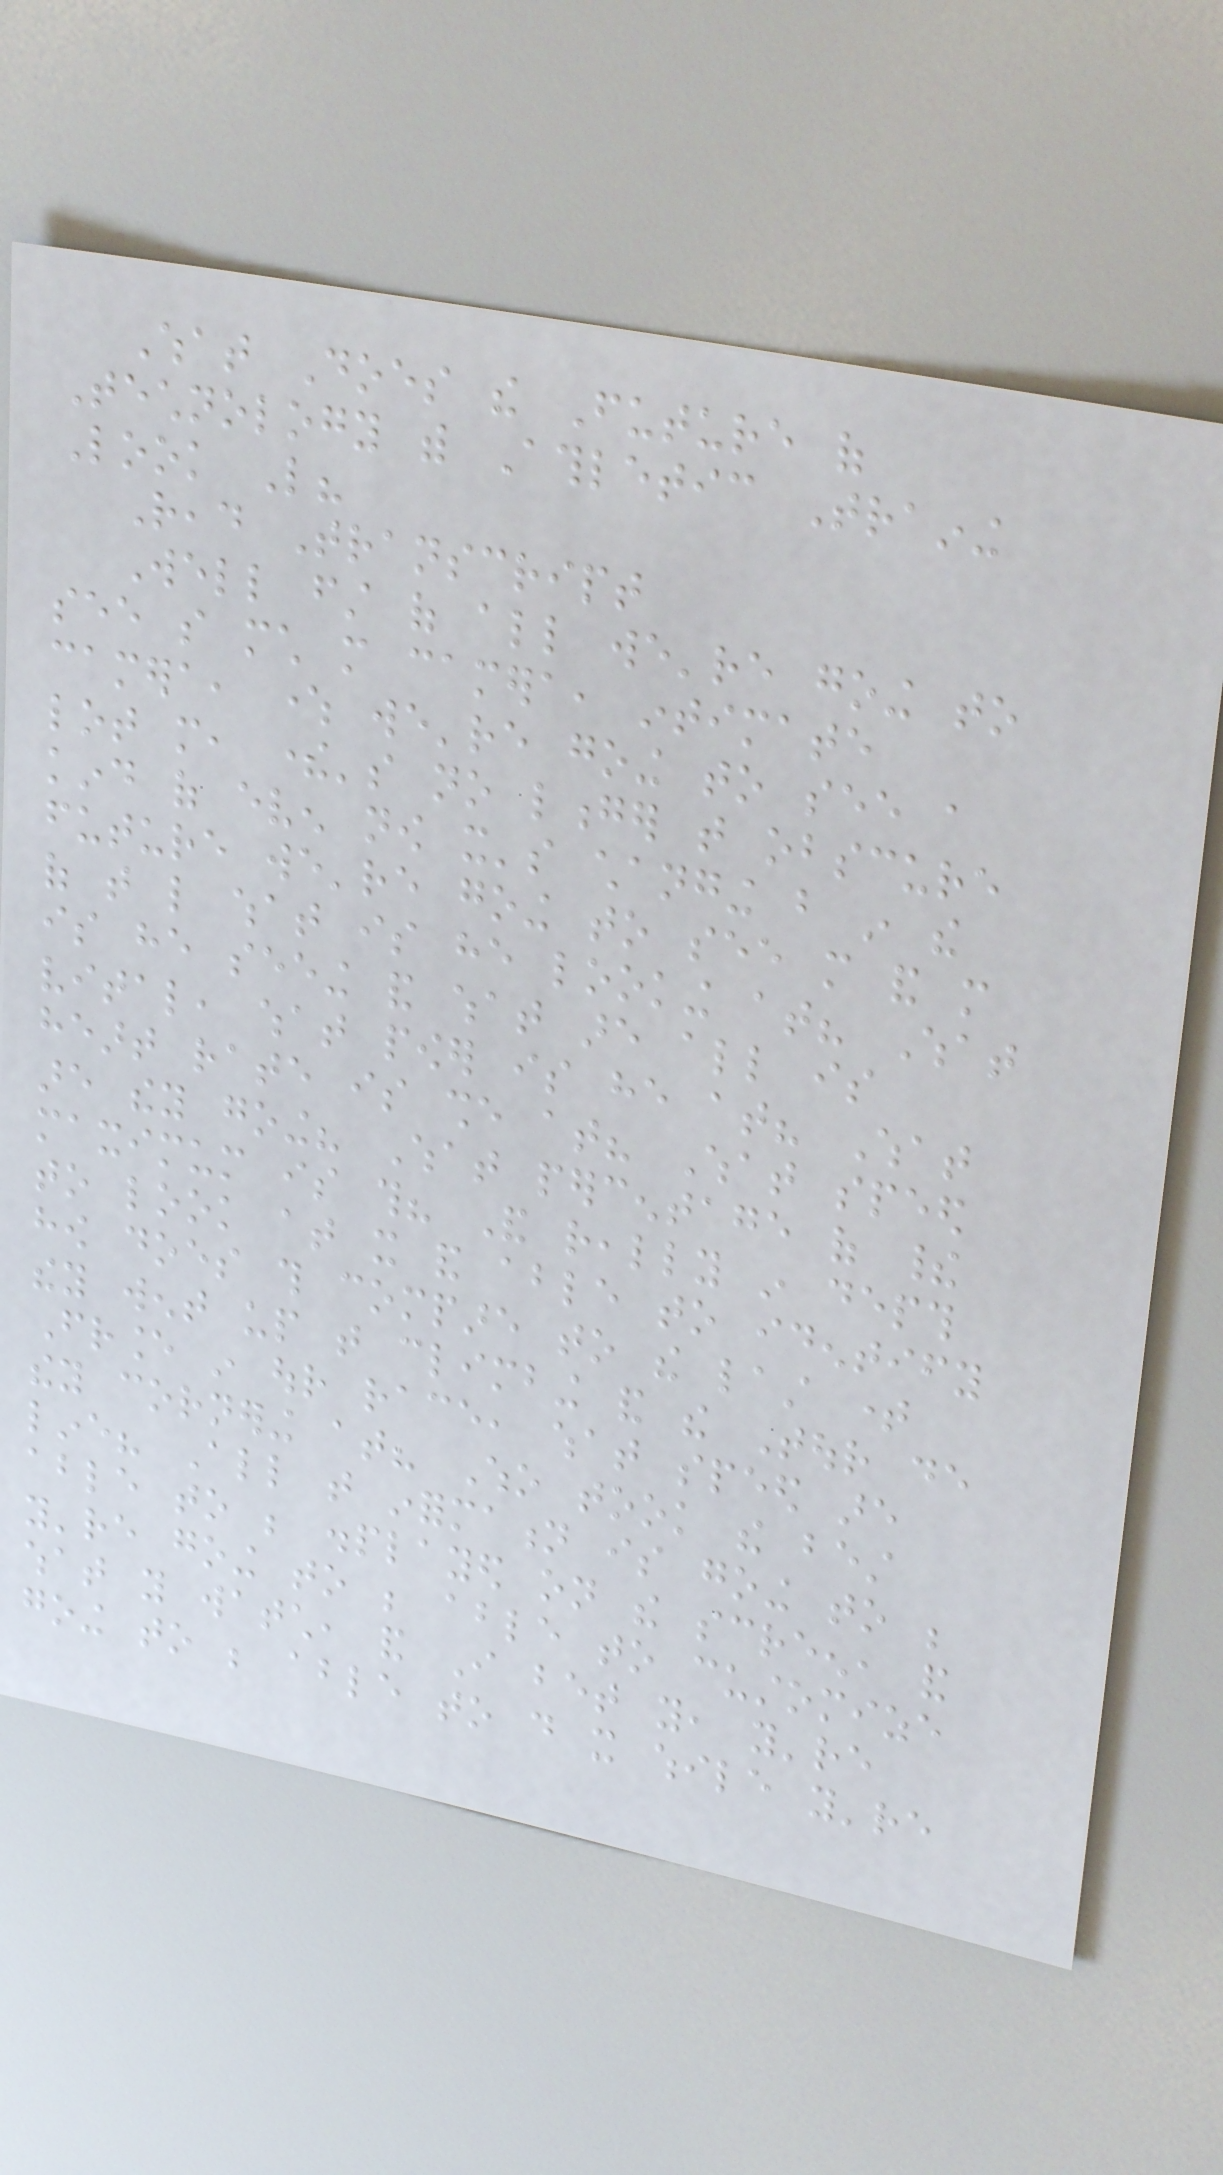What Does the Future of
Technology with Athletic Training
Look Like?
Read Transcript
Well first of all we're going to
see so much more camera, intimate
camera, where we're going to see a
lot more, there's no longer that obscure
kind of even now it's changing but in the
future we're going to see more and more
of that like what is he looking at? What
is he seeing and what are all is
vital, what power is he at? What
heart rate is she at? What speed
are they going? What percentage of their
maximum is this? And really in depth
to look at it and able to identify
how does this compare to the last time
they went up that climbing and the Tour de
France in our race, what speed are
they cornering at? Who took the best
line? All that information is going to be
able to be displayed on the screen, and
you're going to be able to customize
what you watch, and I bet you, you're
going to be able to do it while you're
